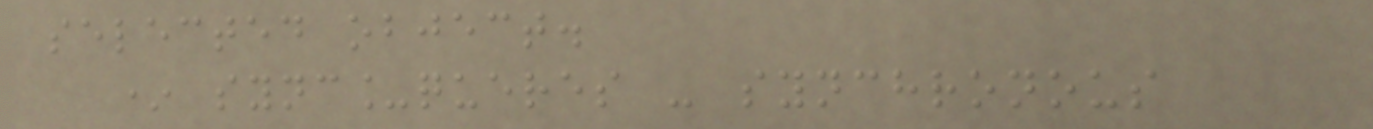selected object.
* sync_queres - synchronous
